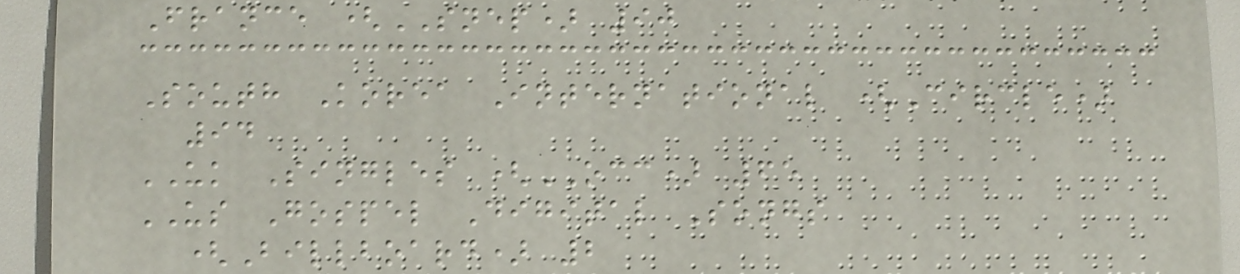France (SNEP) 90
South Korea International (Circle)
94
UK Singles (OCC) 65
US Gospel Digital Songs
(Billboard) 2
